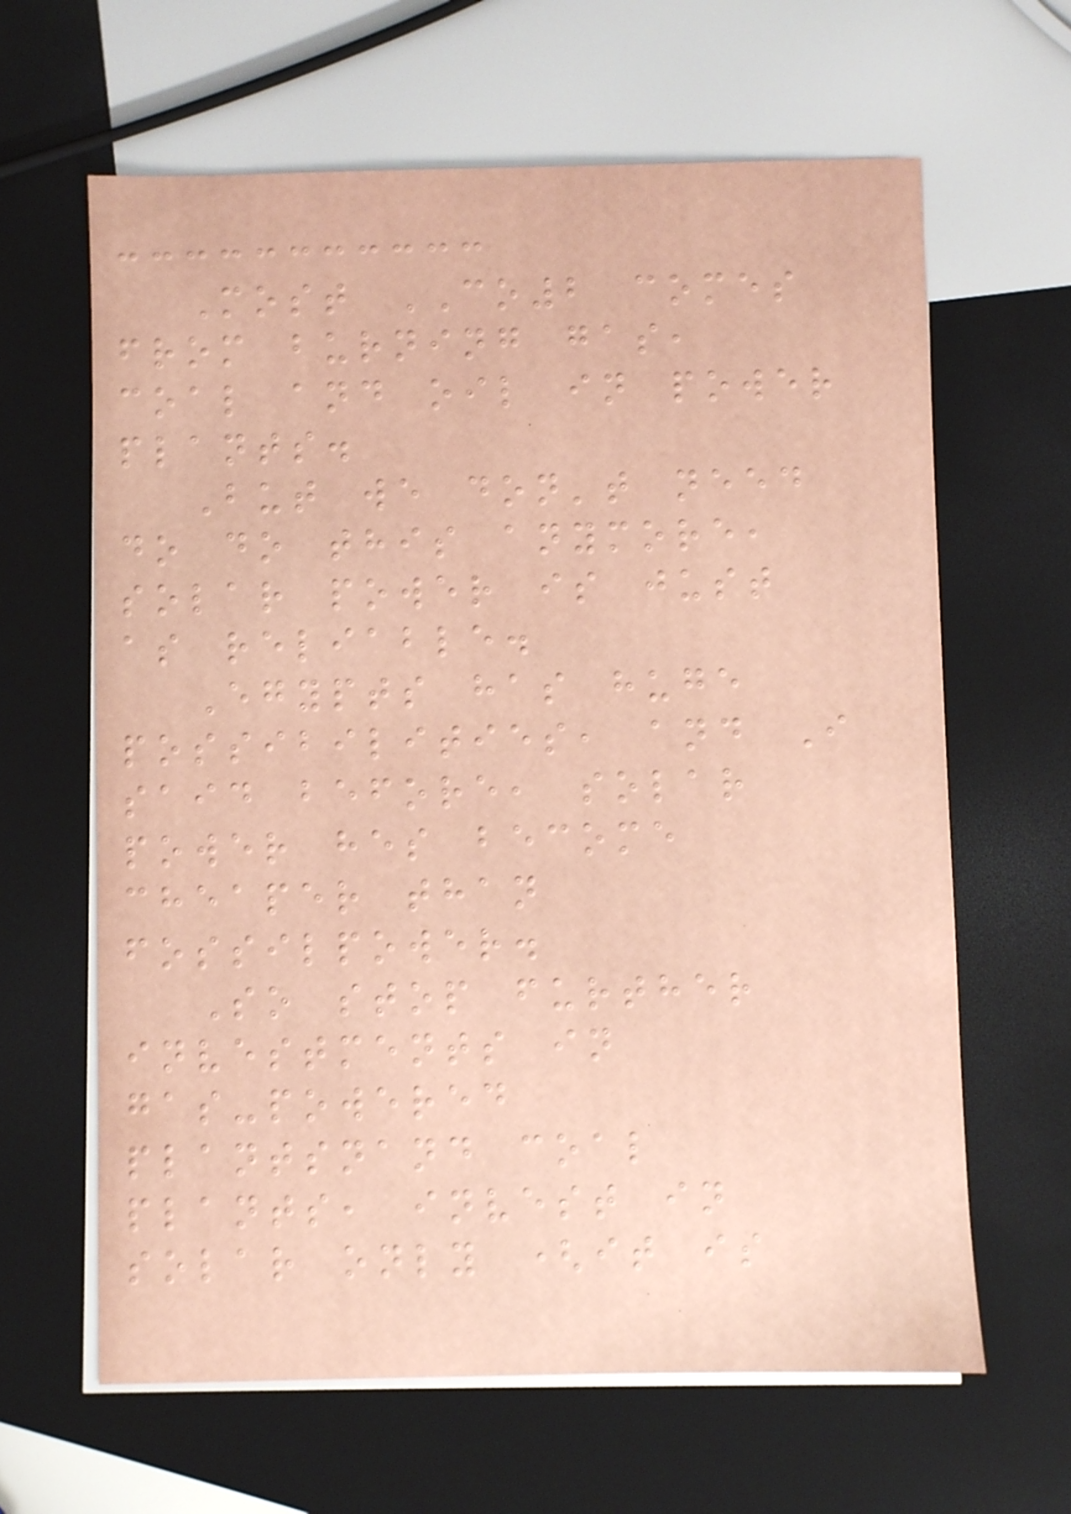Most CO2 comes
from burning gas,
coal and oil in power
plants.
But we don't need
do do this anymore,
solar power is just
as reliable.
Egypts has huge
possibilities, and I
said before, solar
power hes become
cheaper than
fossilpower.
So stop further
investments in
gas-powered
plantsnand coal
plants, invest in
solar only (it is
